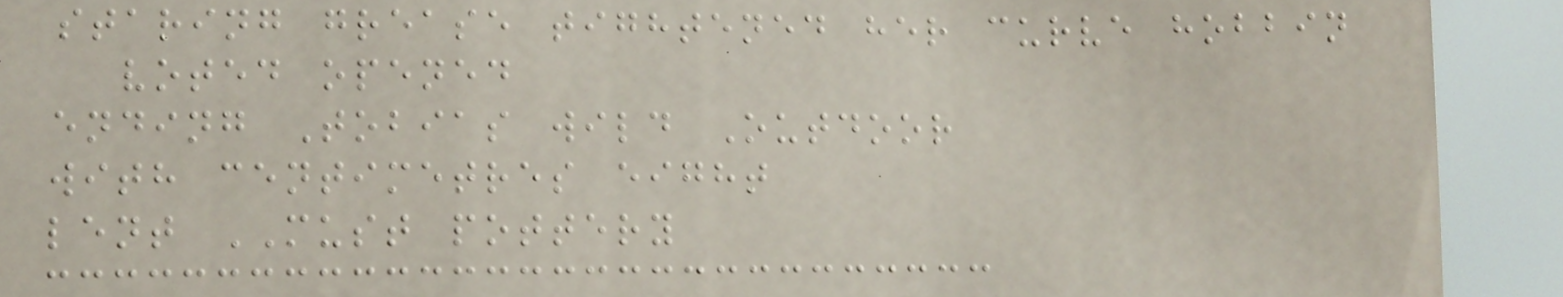staring grease tightened her curve hobbin
voted opened
ending Tobias wild Outdoor
with centimetres eight
lent MUST pottery
